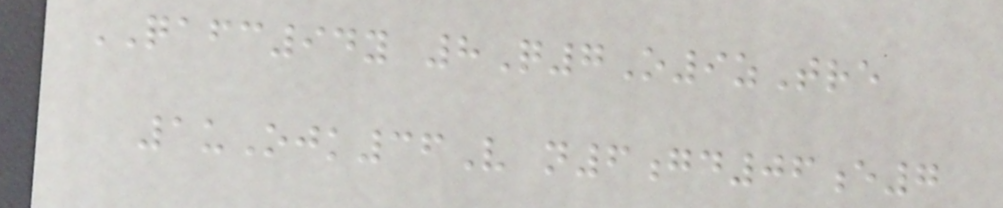QAFC94y 8Q7O9zTre
1uOjk36V n6gd06e7
